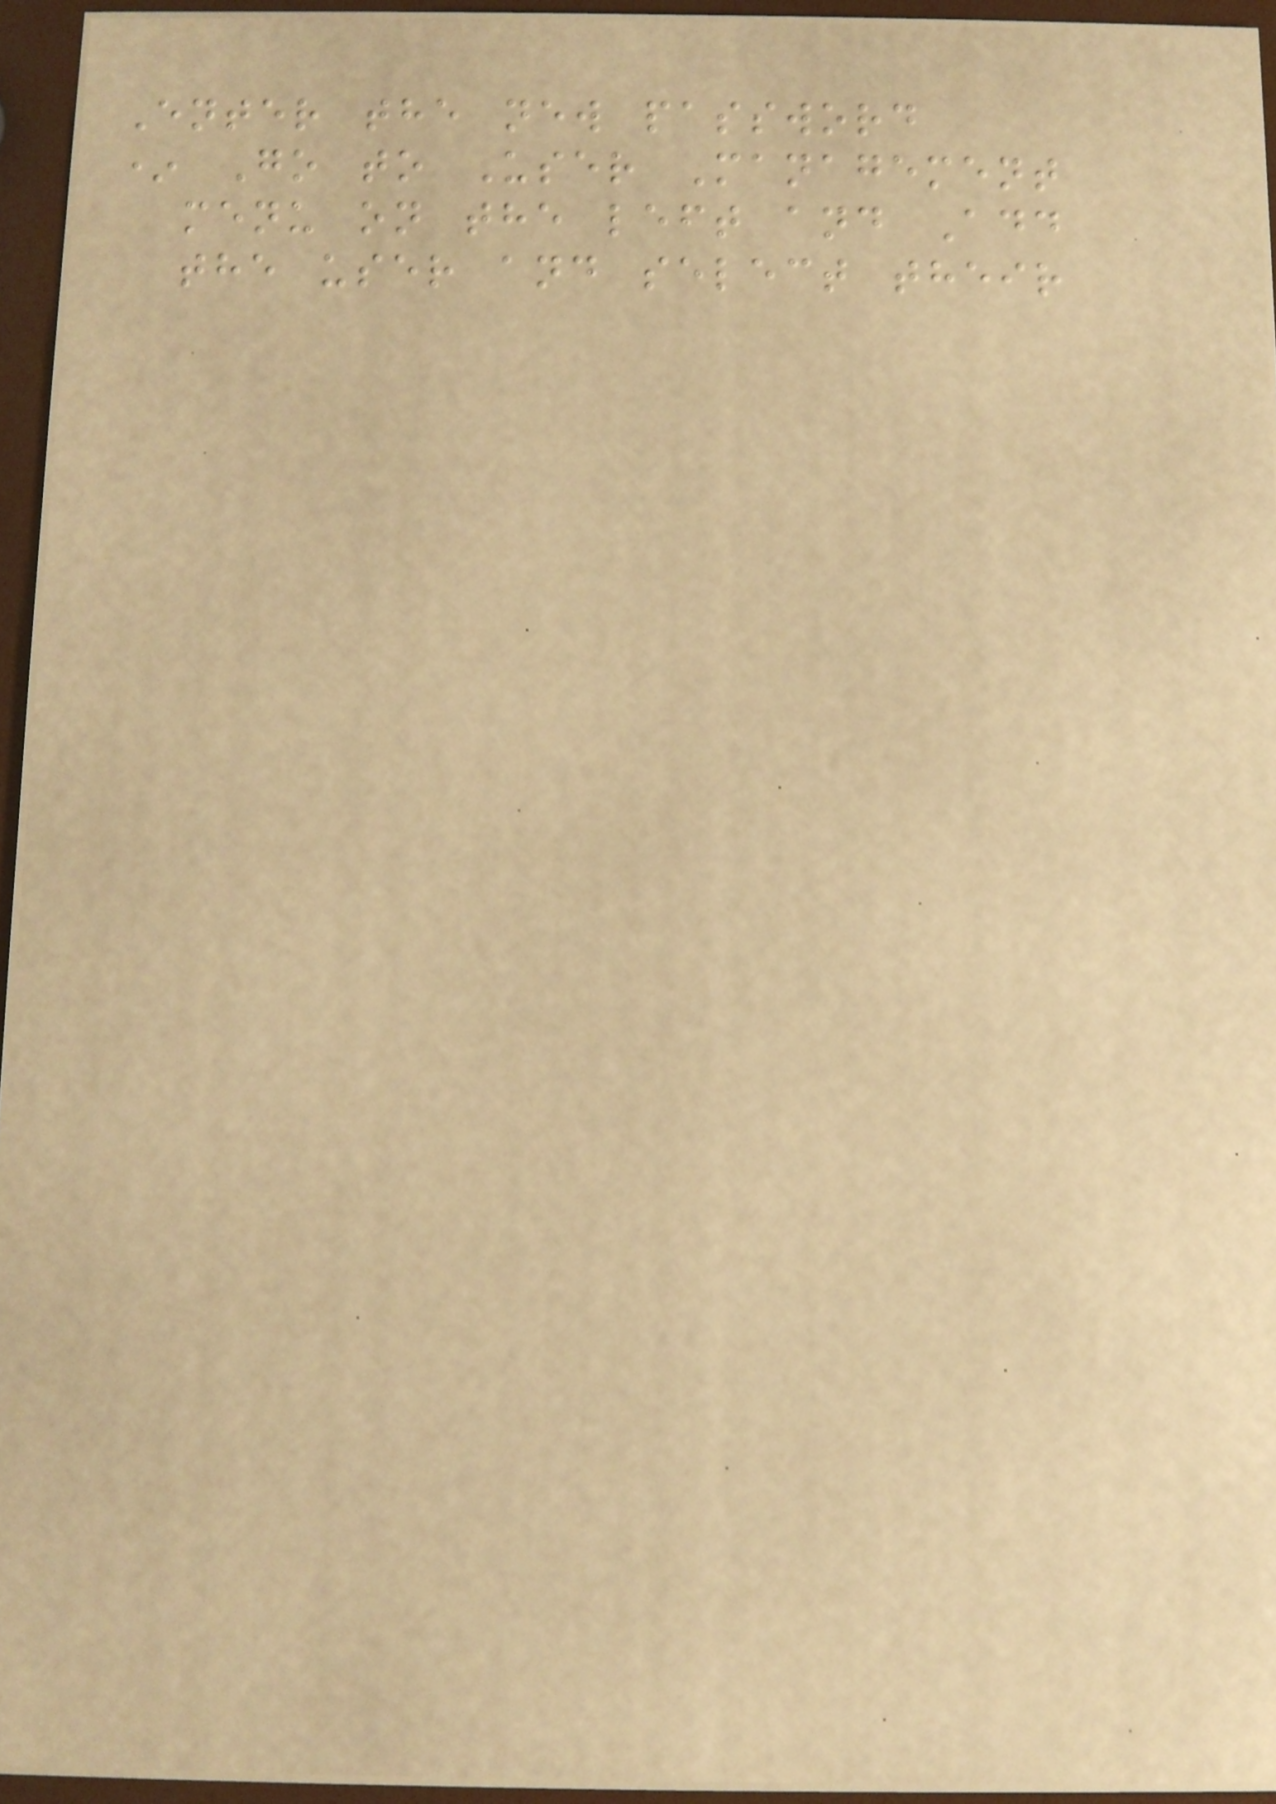Enter the new password
* Go to User Management
menu on the left and Add
the user and select their
